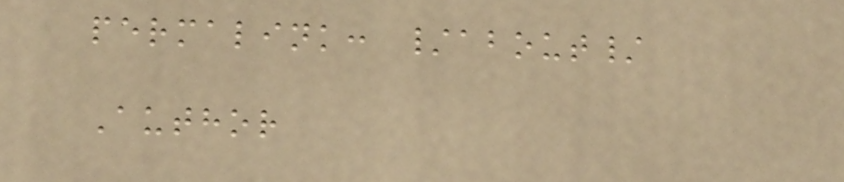permalink: /about/
Author
